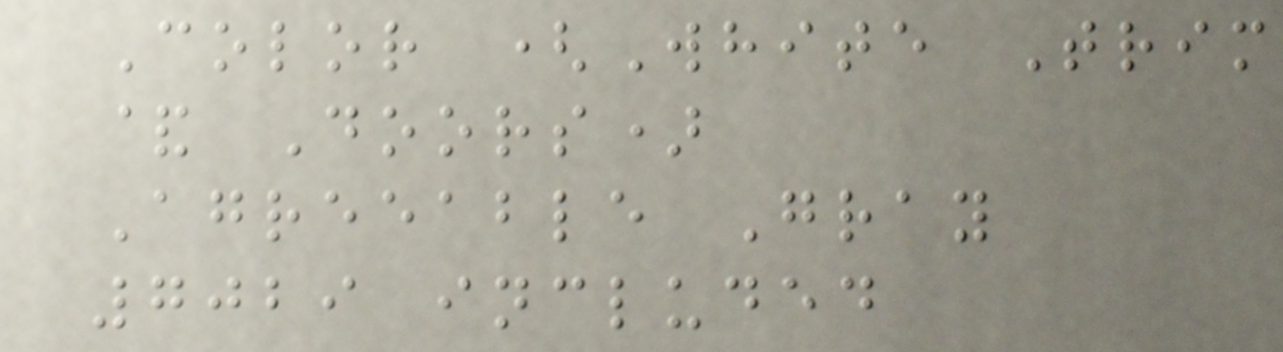Color (White Trim
& Doors)
Agreeable Gray
7029 included
